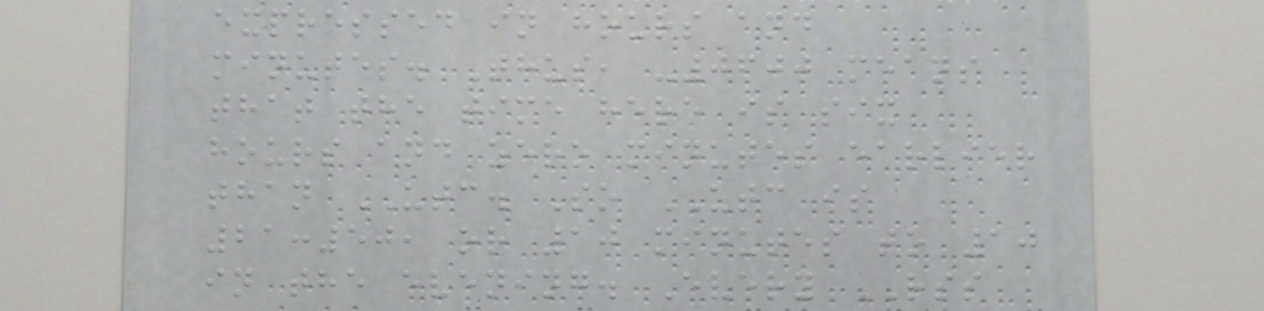expressed in hours and
minutes. Thus, -0600 means
that the time here is six
hours and zero minutes earlier
than UTC. So UTC is
21:50, or 10 minutes to 10
in the evening. Every RSS
